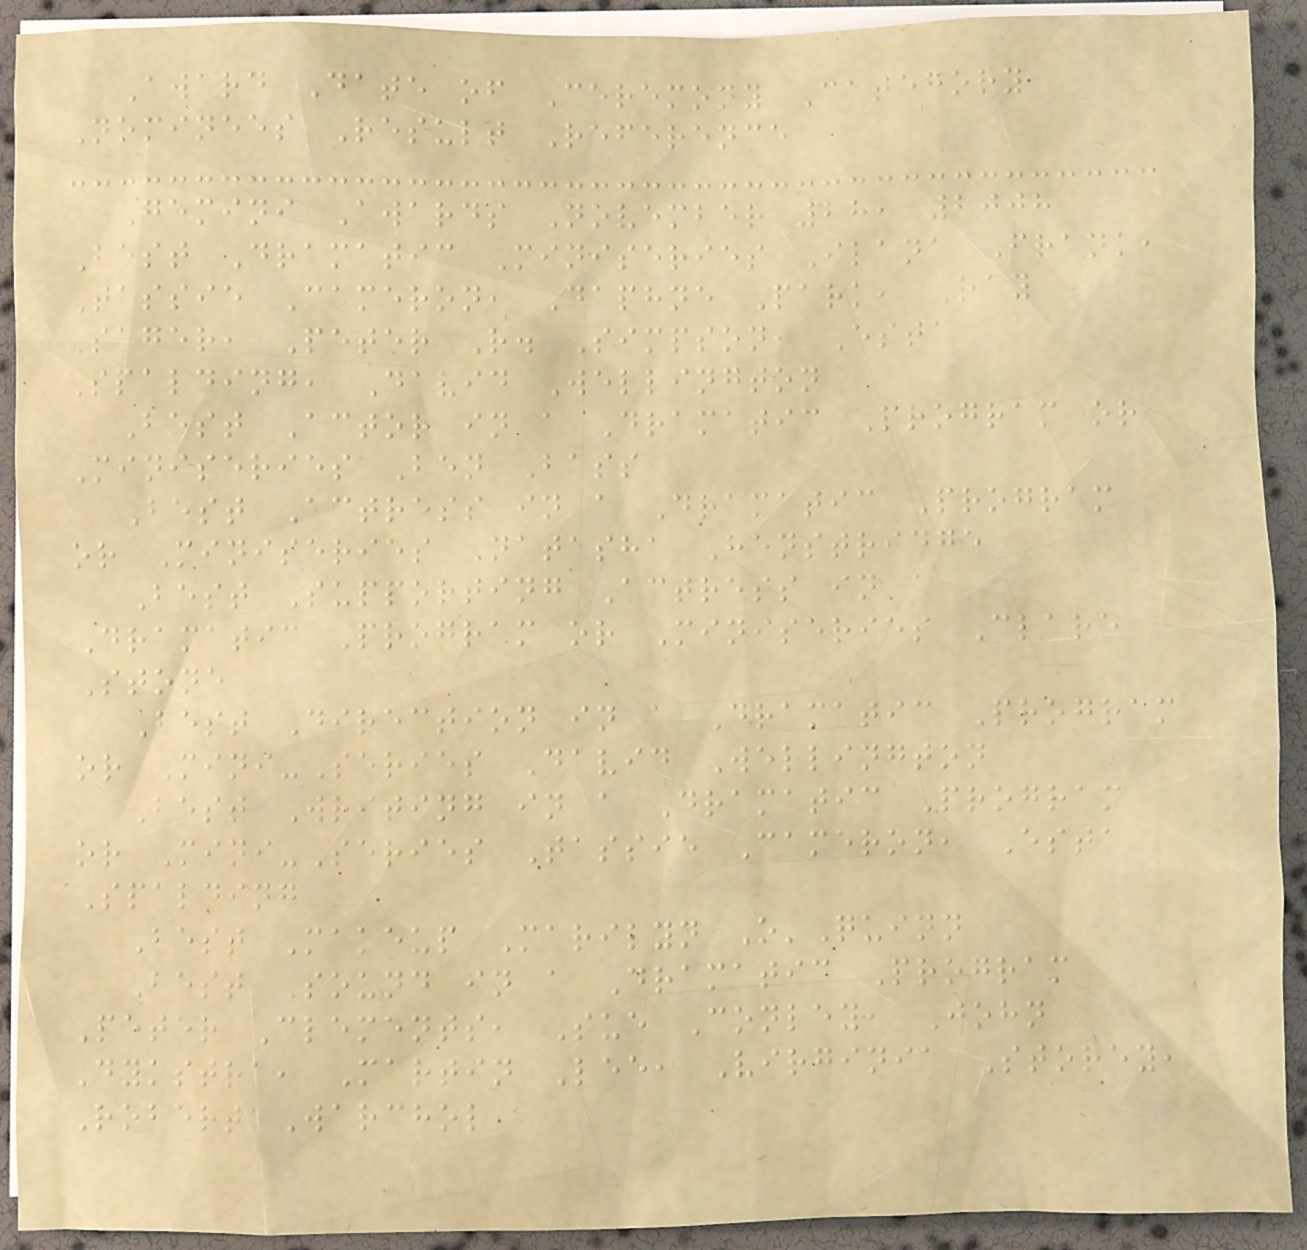Award Date of Ceremony Category
Nominees Result Reference
Gemini Awards November 28, 2008
Best Dramatic Miniseries Ilana Frank,
Tassie Cameron, Daphne Park, Ray
Sager, Peter R. Simpson, Esta
Spalding, David Wellington
Best Actor in a Dramatic Program or
Miniseries Ben Bass
Best Actress in a Dramatic Program
or Miniseries Natasha Henstridge
Best Supporting Actress in a
Dramatic Program or Miniseries Clare
Stone
Best Direction in a Dramatic Program
or Mini-Series David Wellington
Best Writing in a Dramatic Program
or Mini-Series Tassie Cameron, Esta
Spalding
Best Makeup Marilyn O'Quinn
Best Sound in a Dramatic Program
Peter Clements, Sue Conley, John
Dykstra, Martin Lee, Virginia Storey,
Robert Warchol
